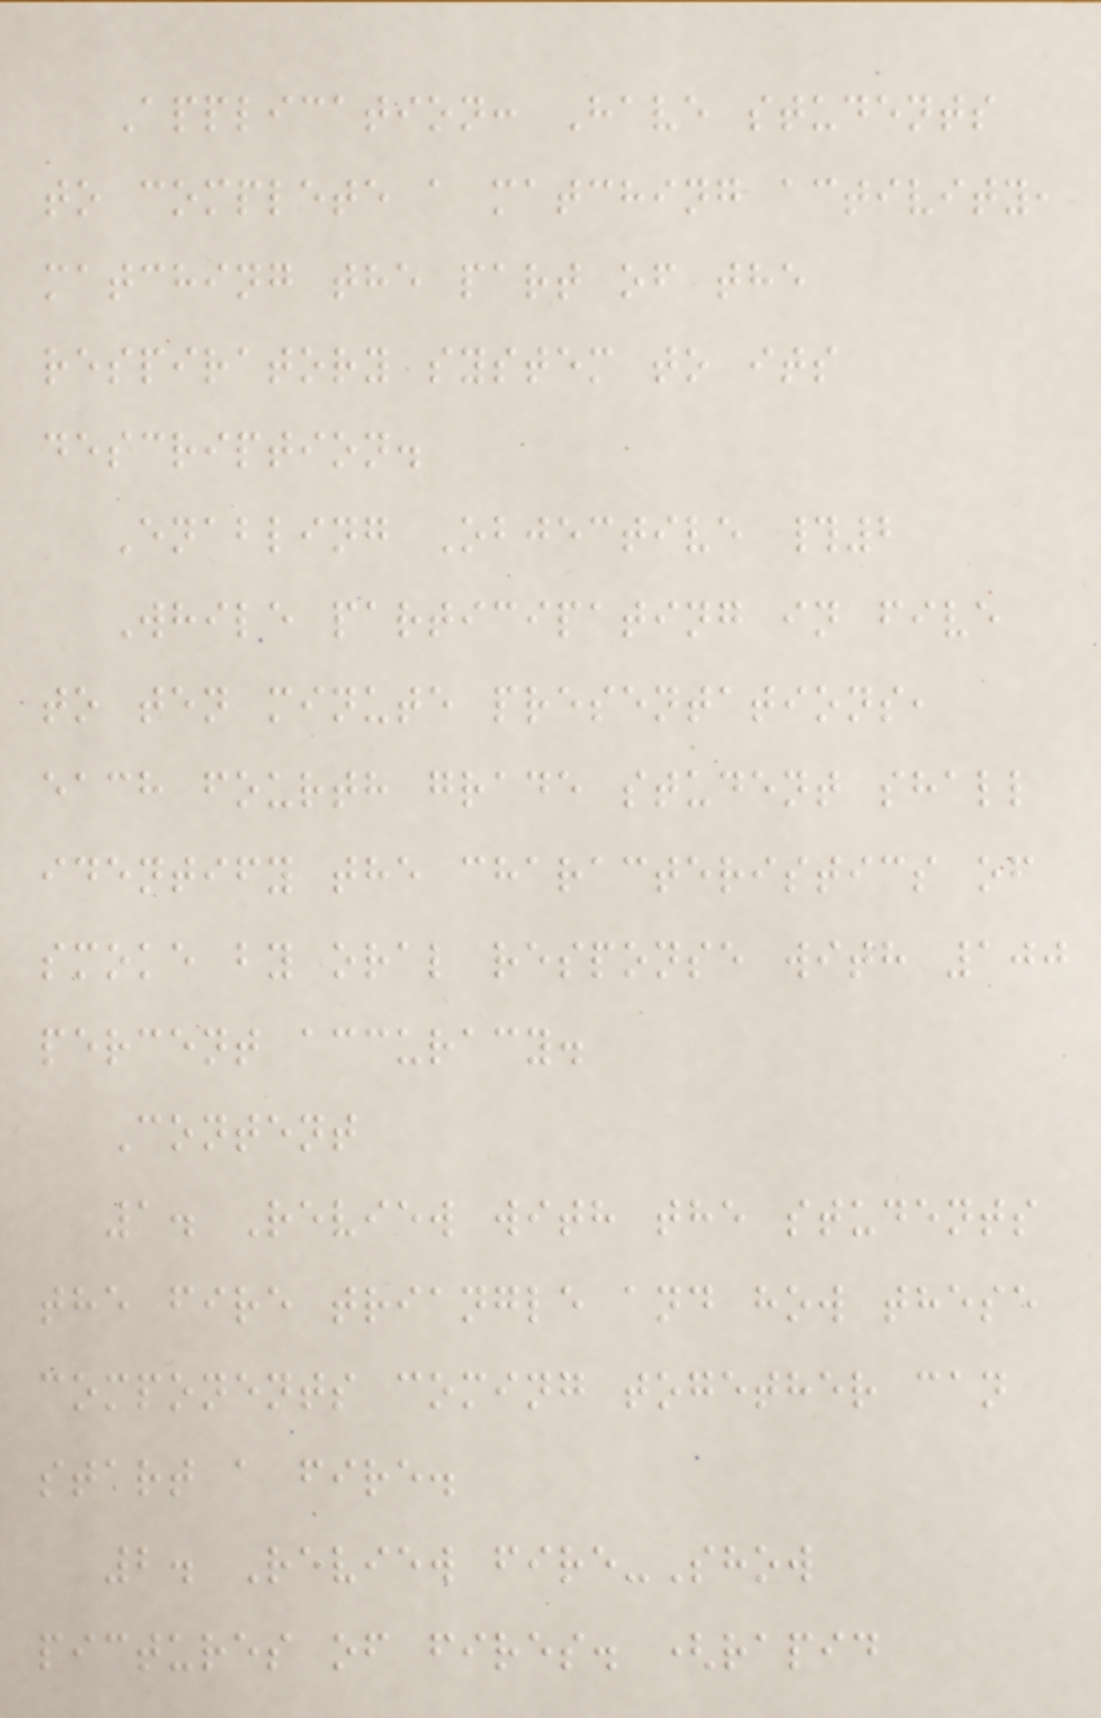Application: Have students
to complete a matching activity,
matching the part of the
respiratory system to its
description.
Enabling Objective #2
While participating in five
to ten minute presentations,
each fourth grade student shall
identify the characteristics of
smoke by oral response with 100
percent accuracy.
Content
1. Review with the students
the fire triangle and how these
components coming together can
start a fire.
2. Review fire-Show
pictures of fires. (rapid
